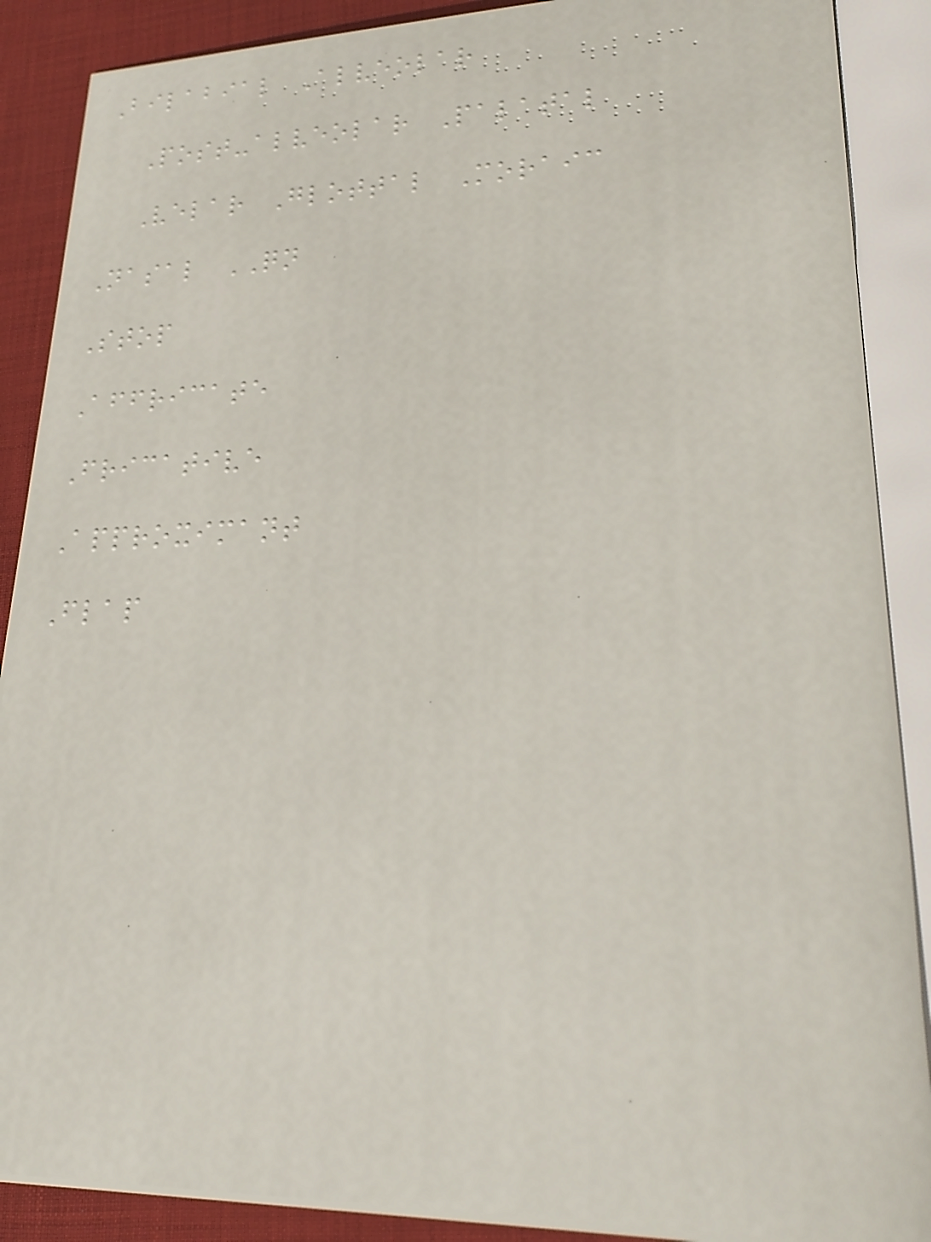Bilabial Alveolar
Post-alveolar Palatal
Velar Glottal Moraic
Nasal QN
Stop
Affricate
Fricative
Approximant
Flap
